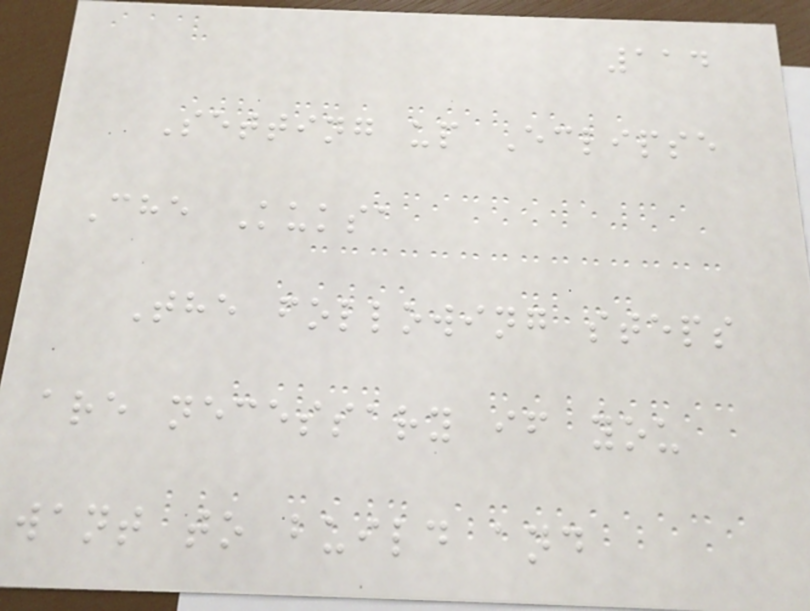114
Setting up Eclipse
Che Kuksa
The following steps
are necessary if you
want to build and
